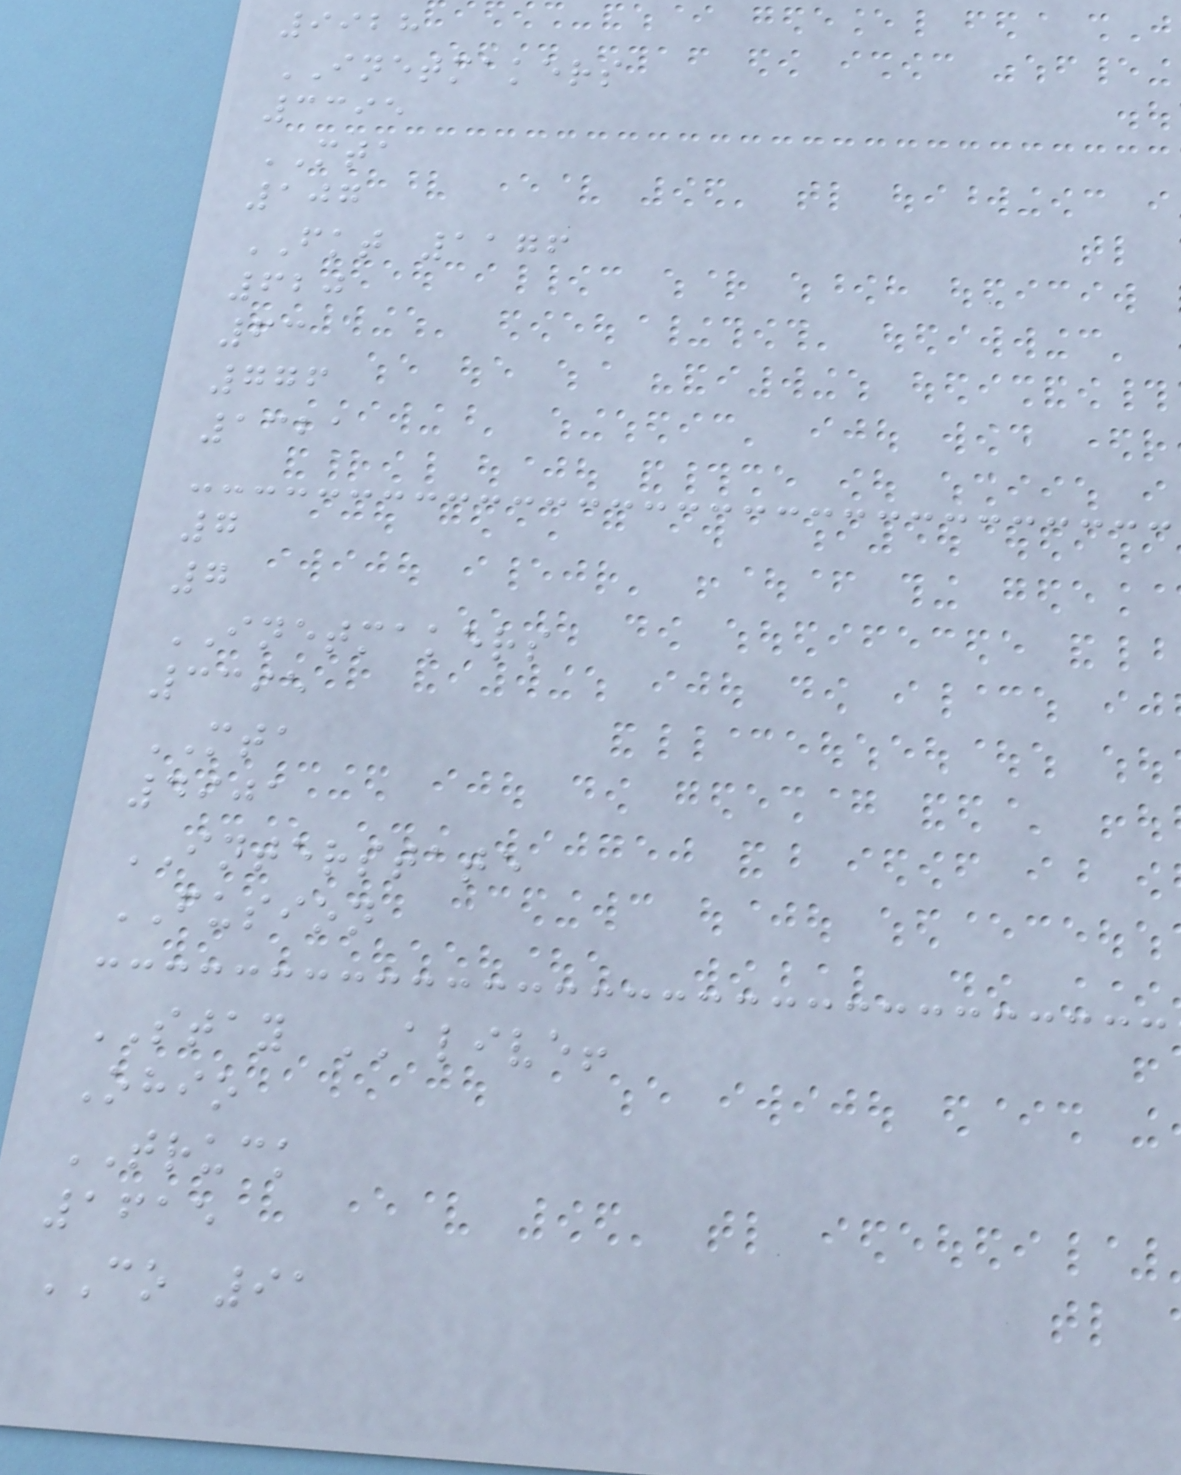9928
INETMAKERS
3395
MTA
107
FKT 1176
620
63
776
1321
7
7
INETMAKERS
3395
MTA
4901
INTERSTATE
FUSION
STAY ALIVE!
Ohio
TRUCK
1615
CO 91
